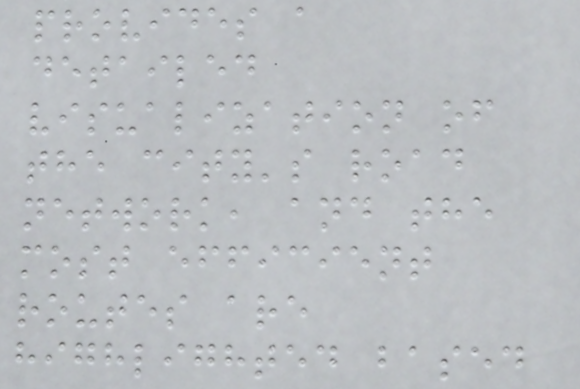provides a
detailed
visualization of
the city's road
network, and the
most efficient
routes are
highlighted based
